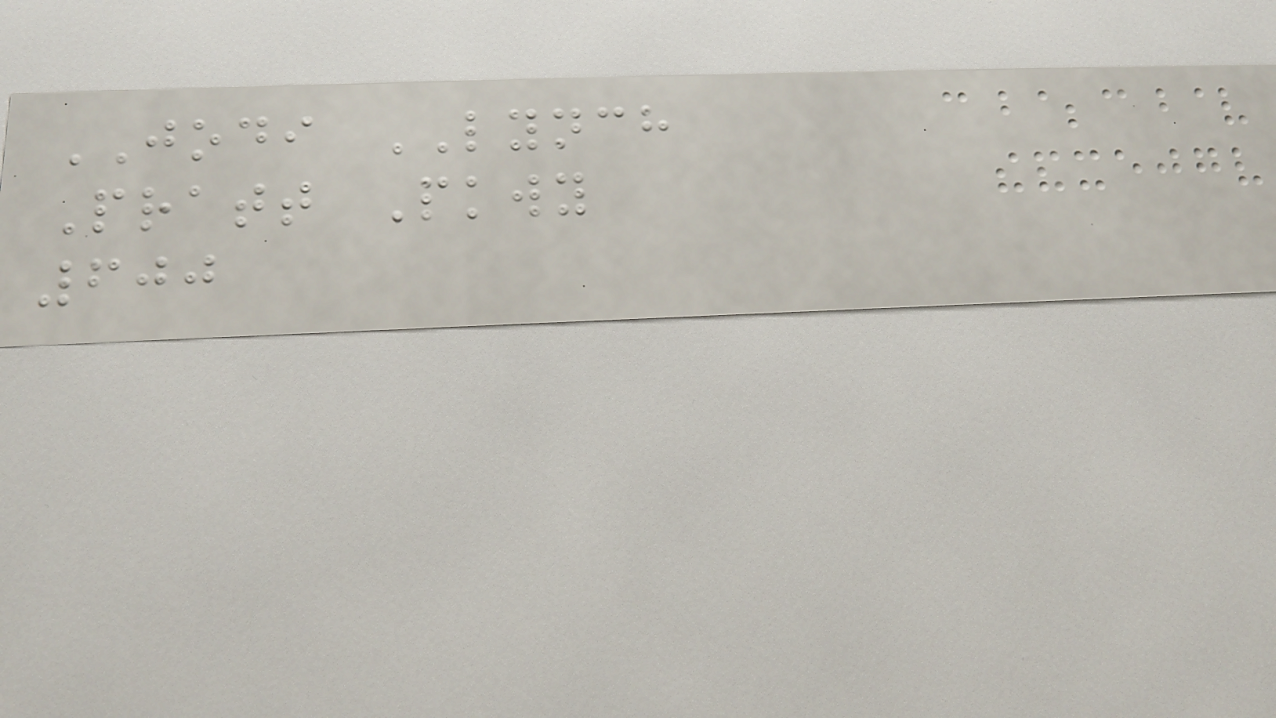JODI LYNCH
Pratt Pkwy
600
